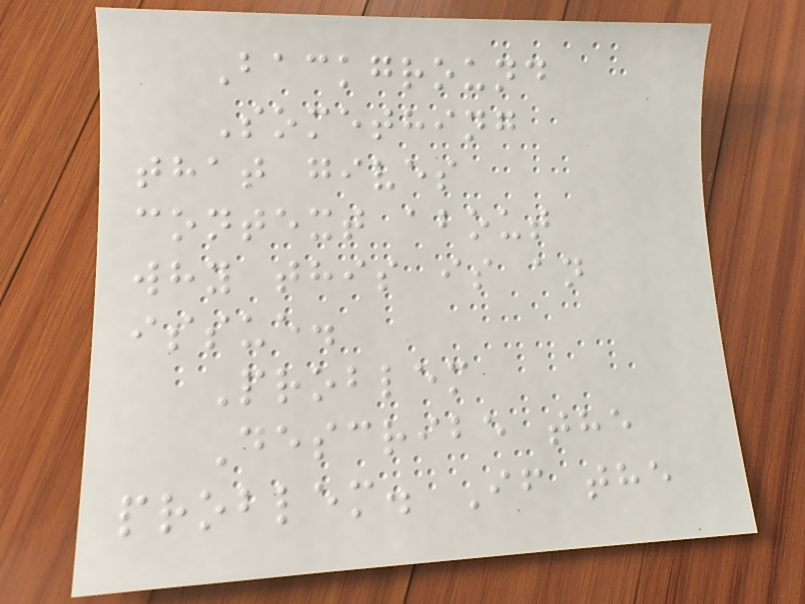Background
Something
that gives
context about
why this is an
issue.
Problem
Describe the
problem. If the
